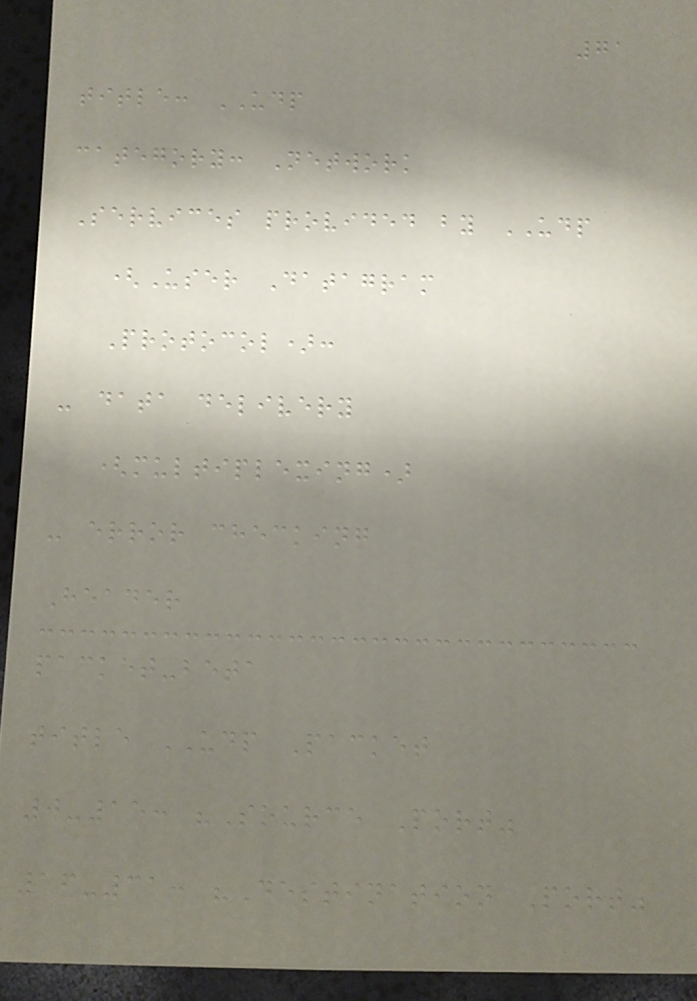71
title: UDP
category: Network
Services provided by UDP
(User Datagram
Protocol):
- data delivery
(multiplexing)
- error checking
Header
packet-beta
title UDP Packet
0-15: "Source Port"
16-31: "Destination Port"
